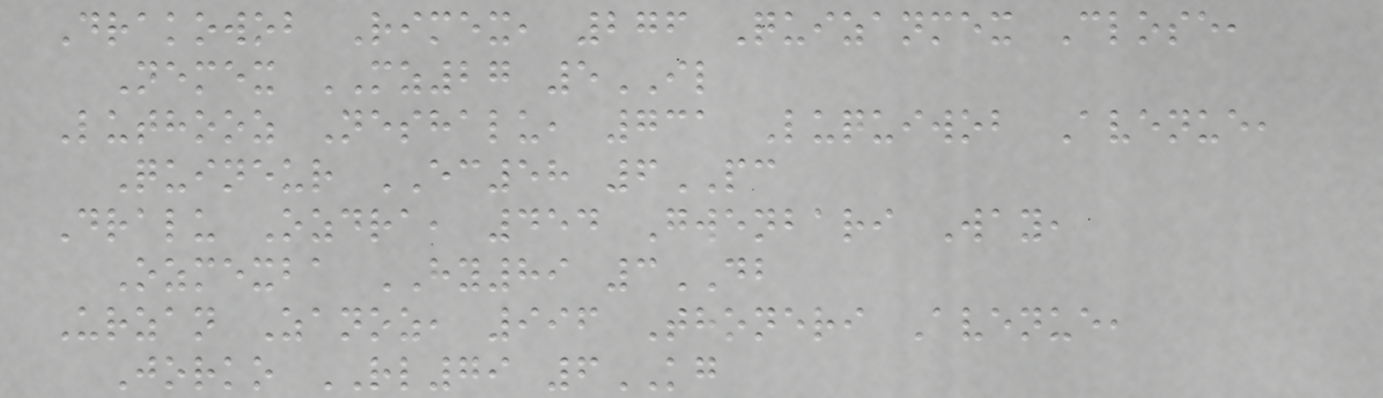Drakowob Rimex, 276 Quizanmex Close,
Nemex MZ27 5IL
Luthooz Neshalu, 731 Luquiwob Avenue,
Quineur EC58 6PC
Dralu Ozdra, 454 Gwenbari Way,
Ozmexba HY89 3DB
Urzan Zanoz, 996 Thoneri Avenue,
Jorko RL79 6KG
